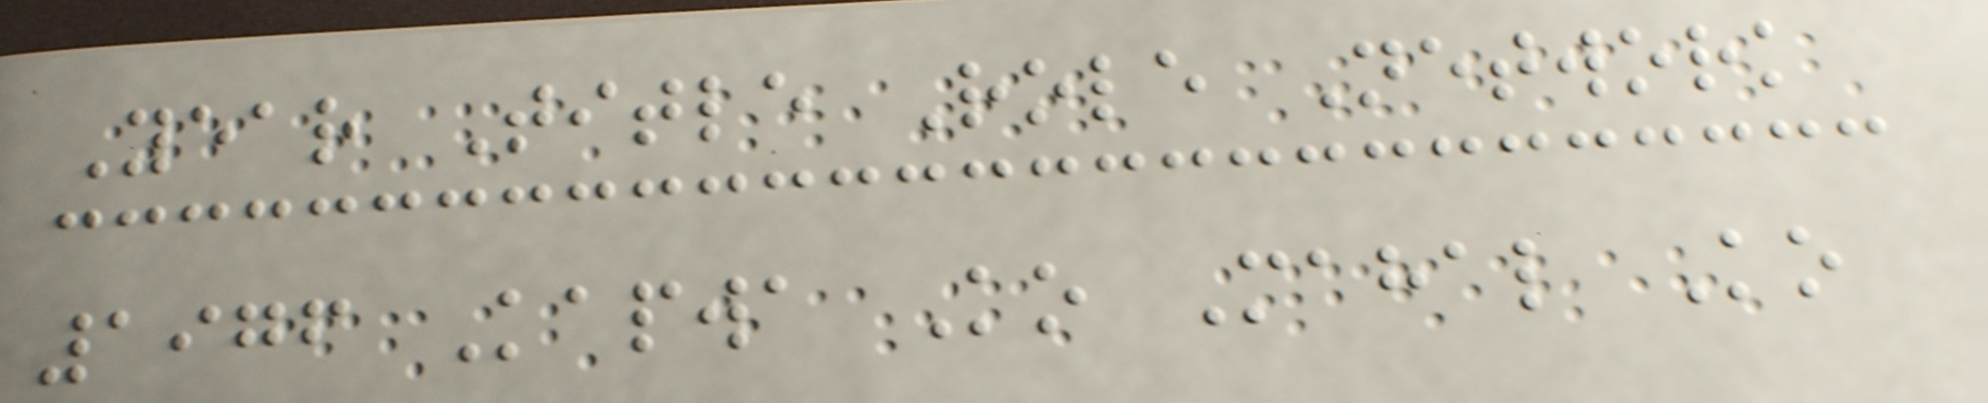Year Title Role Network
1976 Kapwa Ko Mahal Ko
